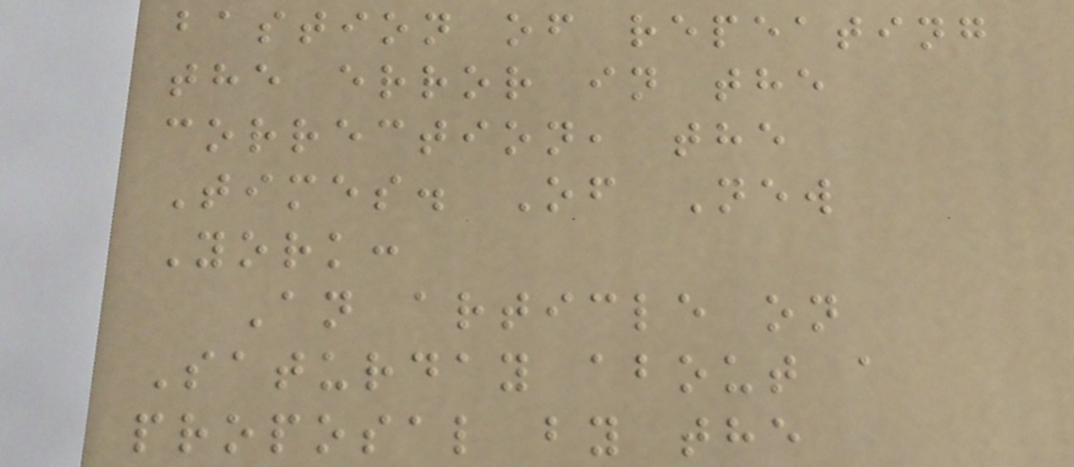bastion of repeating
the error in the
correction, the
Times. Of New
York:
An article on
Saturday about a
proposal by the
